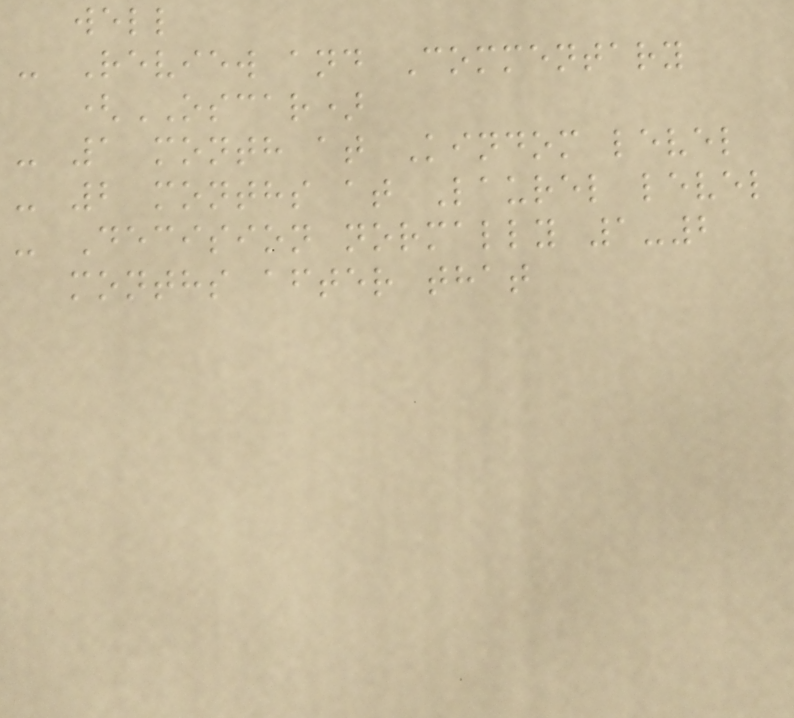well
- Review and Commentary
(OSCAR)
- 1 month at Kindom level
- 2 months at Laurel level
- Decision normally 1-2
months after that
